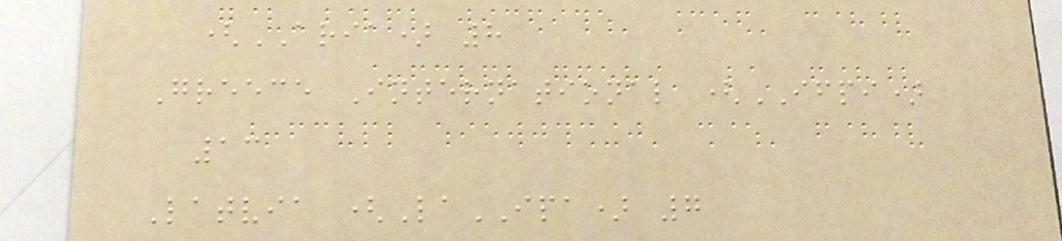(ARIA) 8
Greece International (IFPI)
13
Latvia (LaIPA) 7
